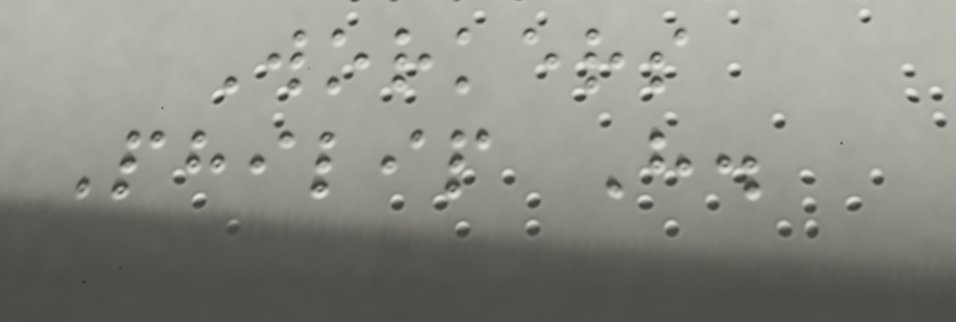Workers
Philip H.
